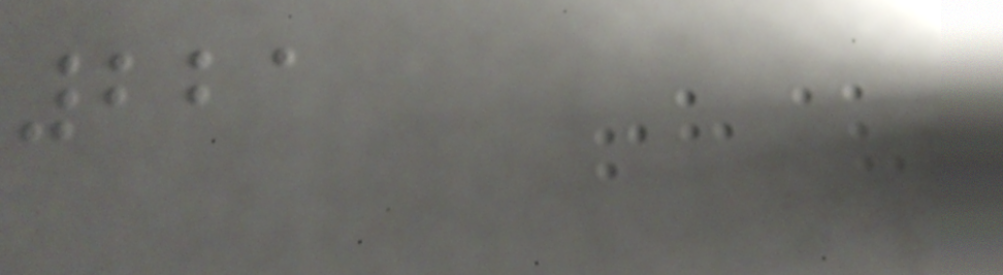221
